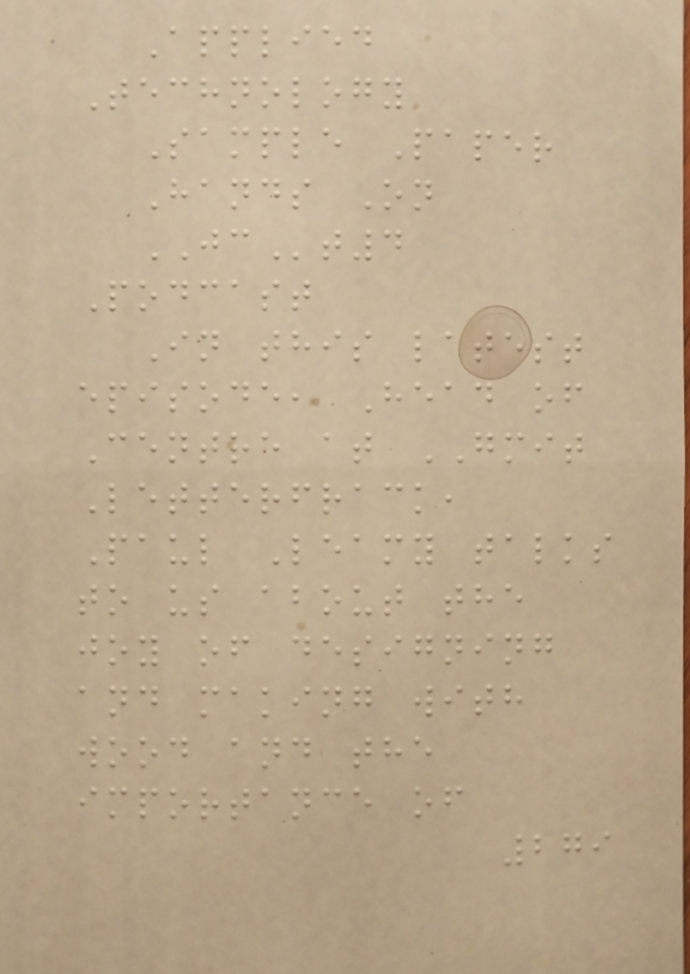Applied
Technology
Sample Paper
Hands On
JCt4
Podcast
In this latest
episode, Head of
Centre at GMIT
Letterfrack,
Paul Leamy talks
to us about the
joy of designing
and making with
wood and the
importance of
279
